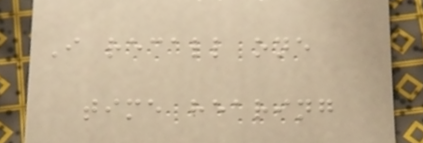I recall one
time hearing
